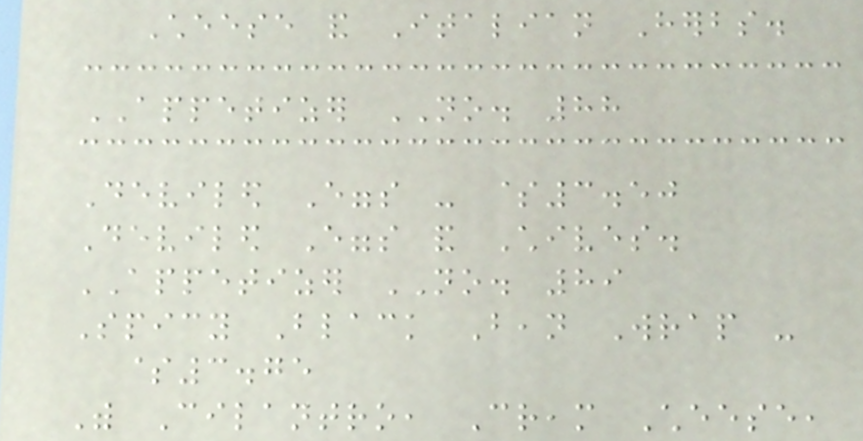Cheese and Italian Herbs.
APPETIZER NO. 88
Deviled Eggs - $3.50
Deviled Eggs and Chives.
APPETIZER NO. 89
Spicy Black Bean Wrap -
$3.75
With Cilantro, Cream Cheese,
